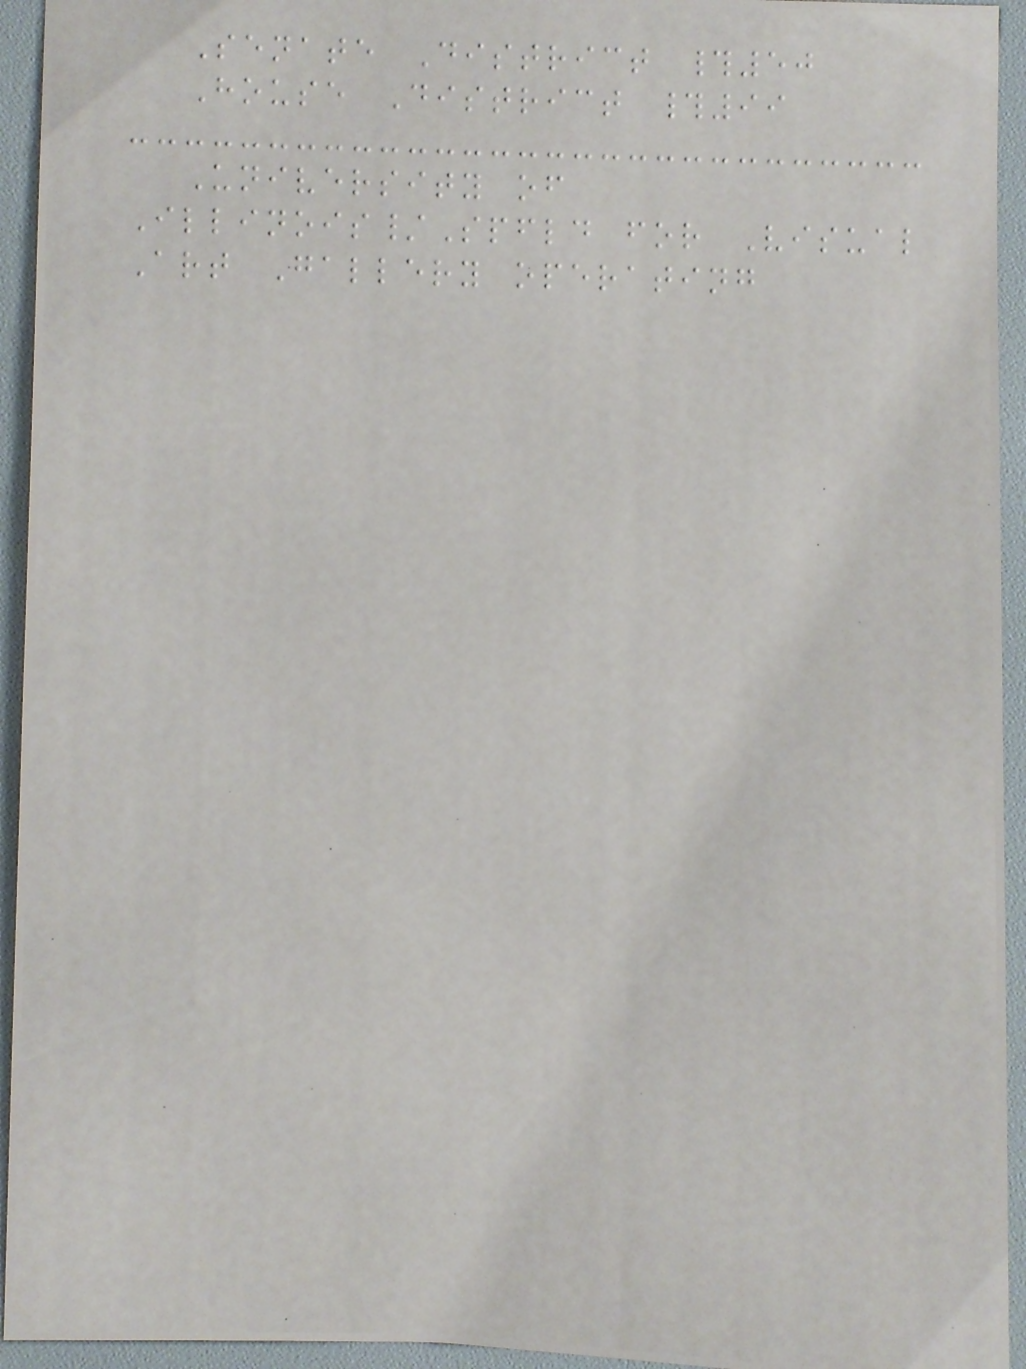Senate District #50
House District #99
University of
Illinois/Spfld for Visual
Art Gallery operating
